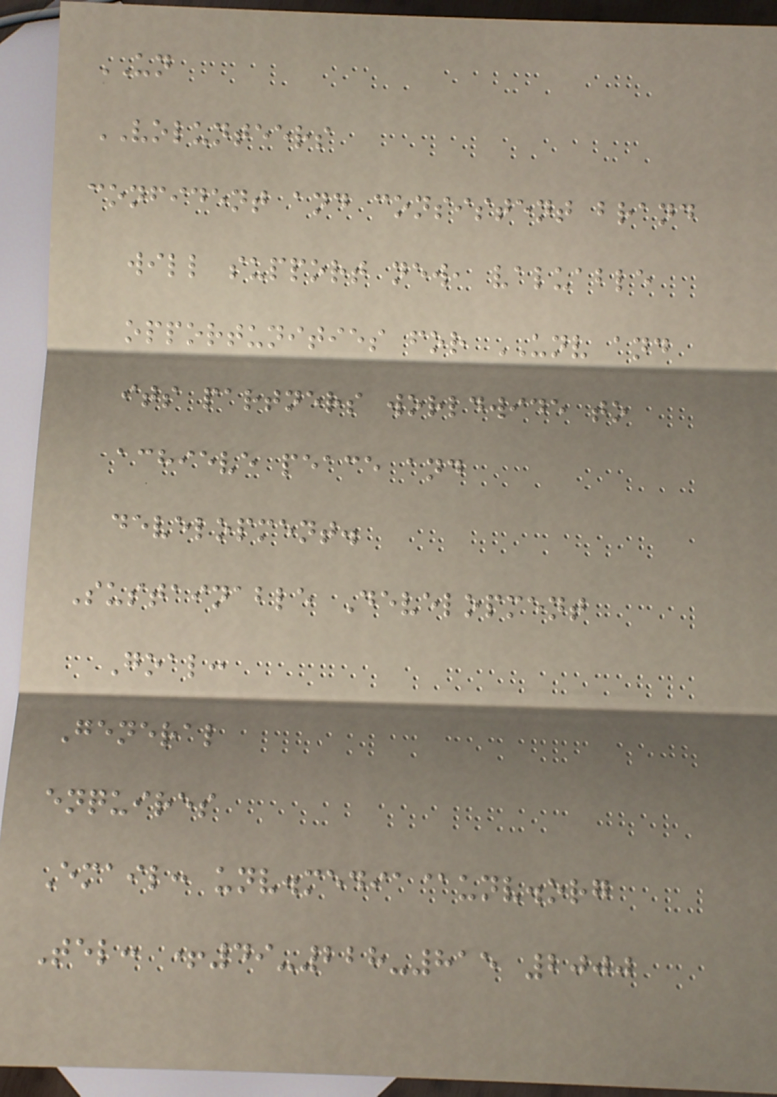UN
VOLUNTEERS
confident and consistent brand
will support new, valuable
opportunities for UNV and
its partners worldwide to
achieve peace and
development.
Sustainable Development
Goal:
General
enquires
Email: unv.media@unv.org
Tel: +49-228-815 2000
